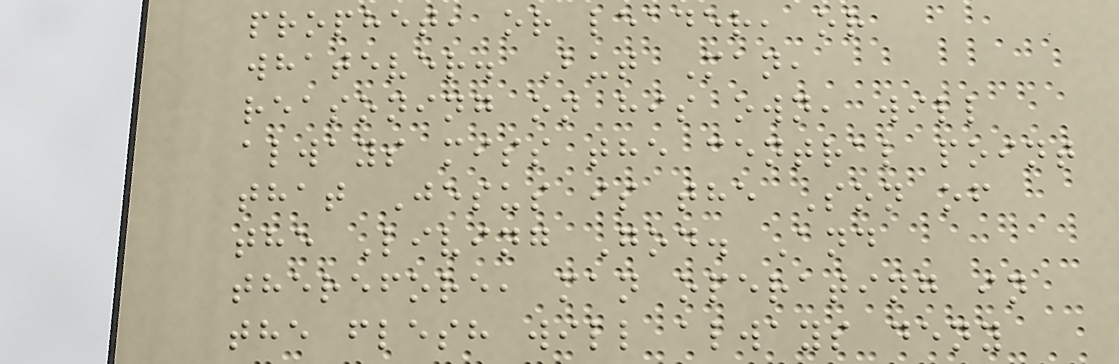prophet, or leader, or
whatever. But Man,
reasoning on his own, will
always miss the central point
that Jesus is the Son of
the Living God. And
therefore, man operating in
the flesh will always deny
